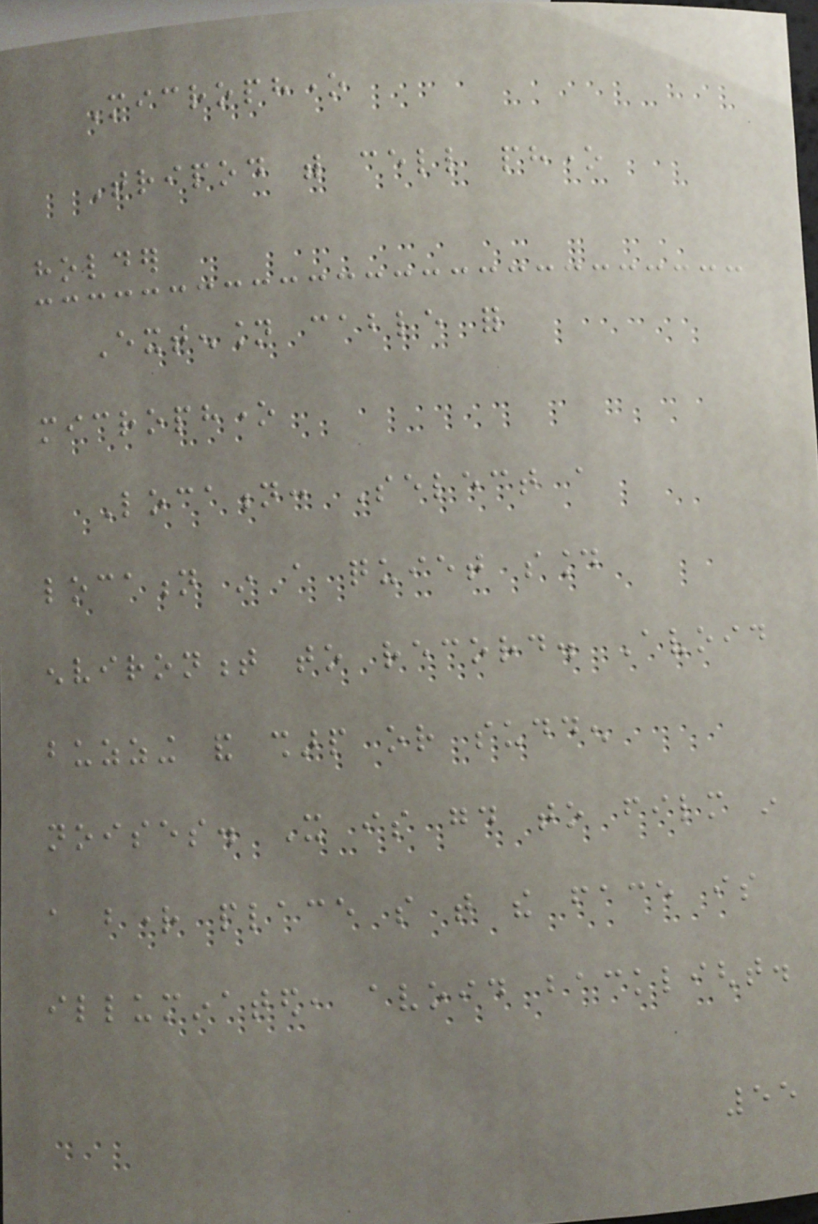Microphone
Tripod with cell phone
holder
Extension cable for
microphone
Location: Select a
location in a quiet sound
environment to record. Avoid
buzzing and sharp or sudden
noises. It is good to film in
a bright place so that the face is
illuminated, avoid backlight.
55
